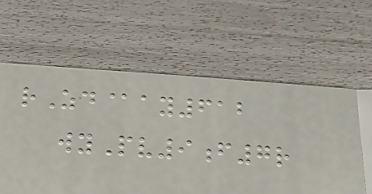rZd@ay612
wyPv9f7r
